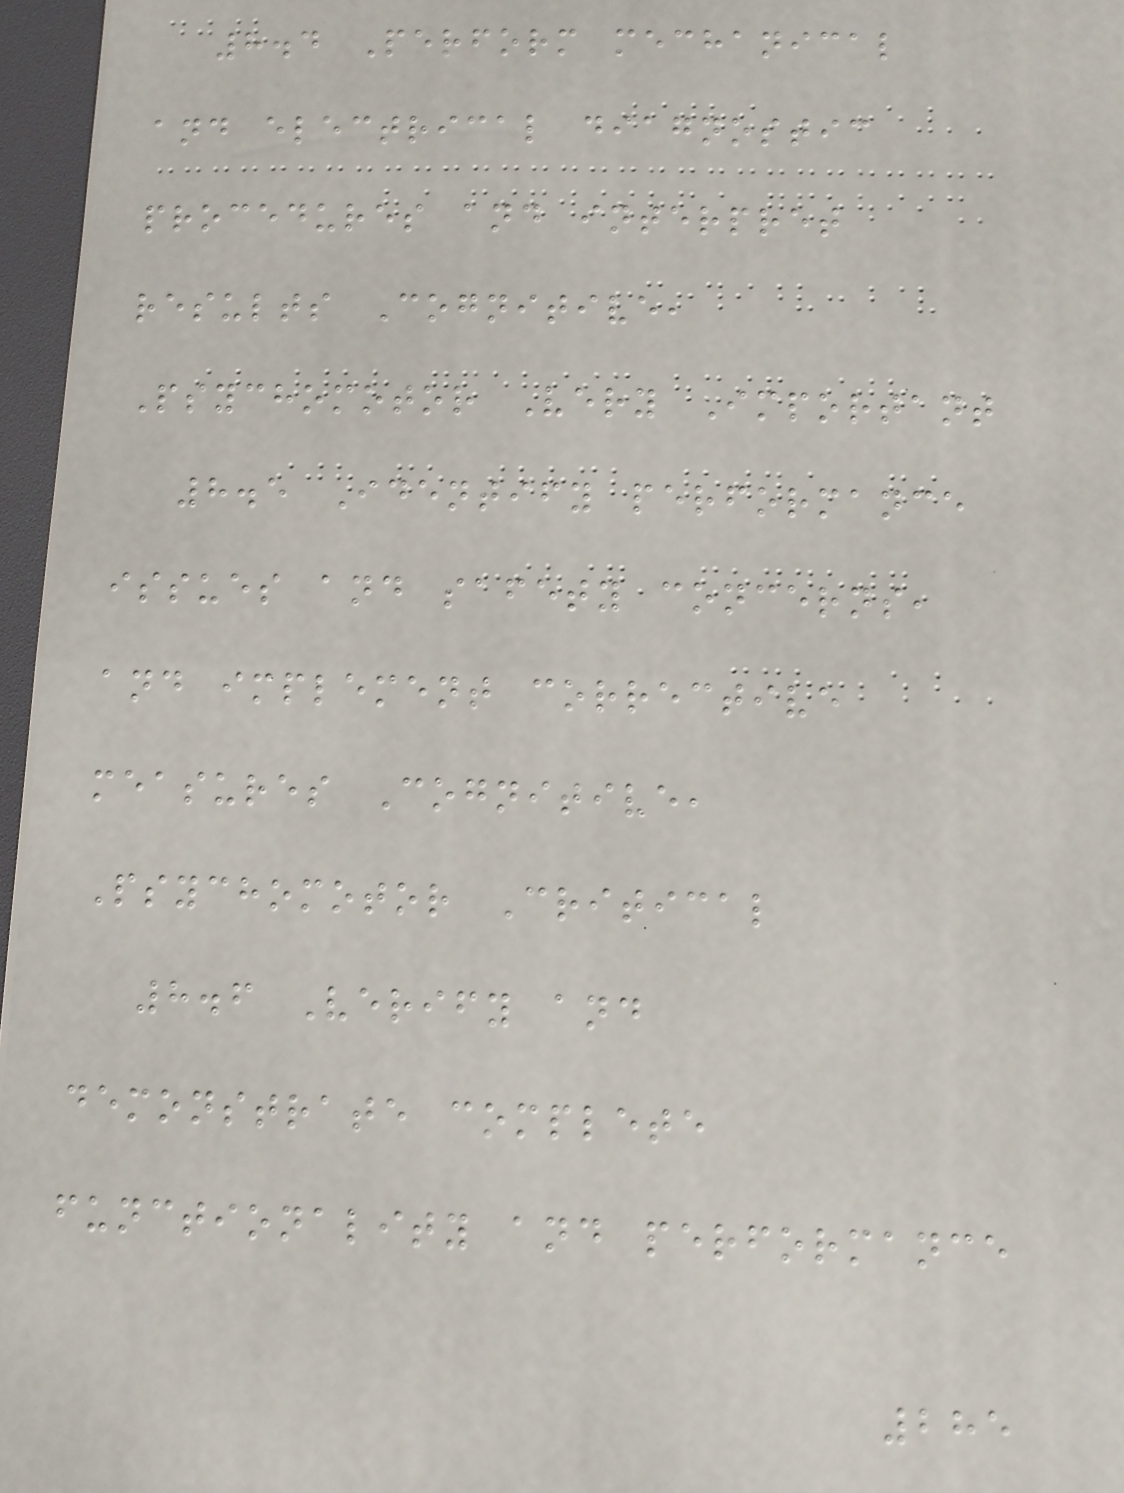8.4 Perform mechanical
and electrical diagnostic
procedures and interpret
results Cognitive,
Psychomotor Very Important
8.5 Identify performance
issues and safety concerns,
and implement corrective
measures Cognitive,
Psychomotor Critical
8.6 Verify and
demonstrate complete
functionality and performance
285
